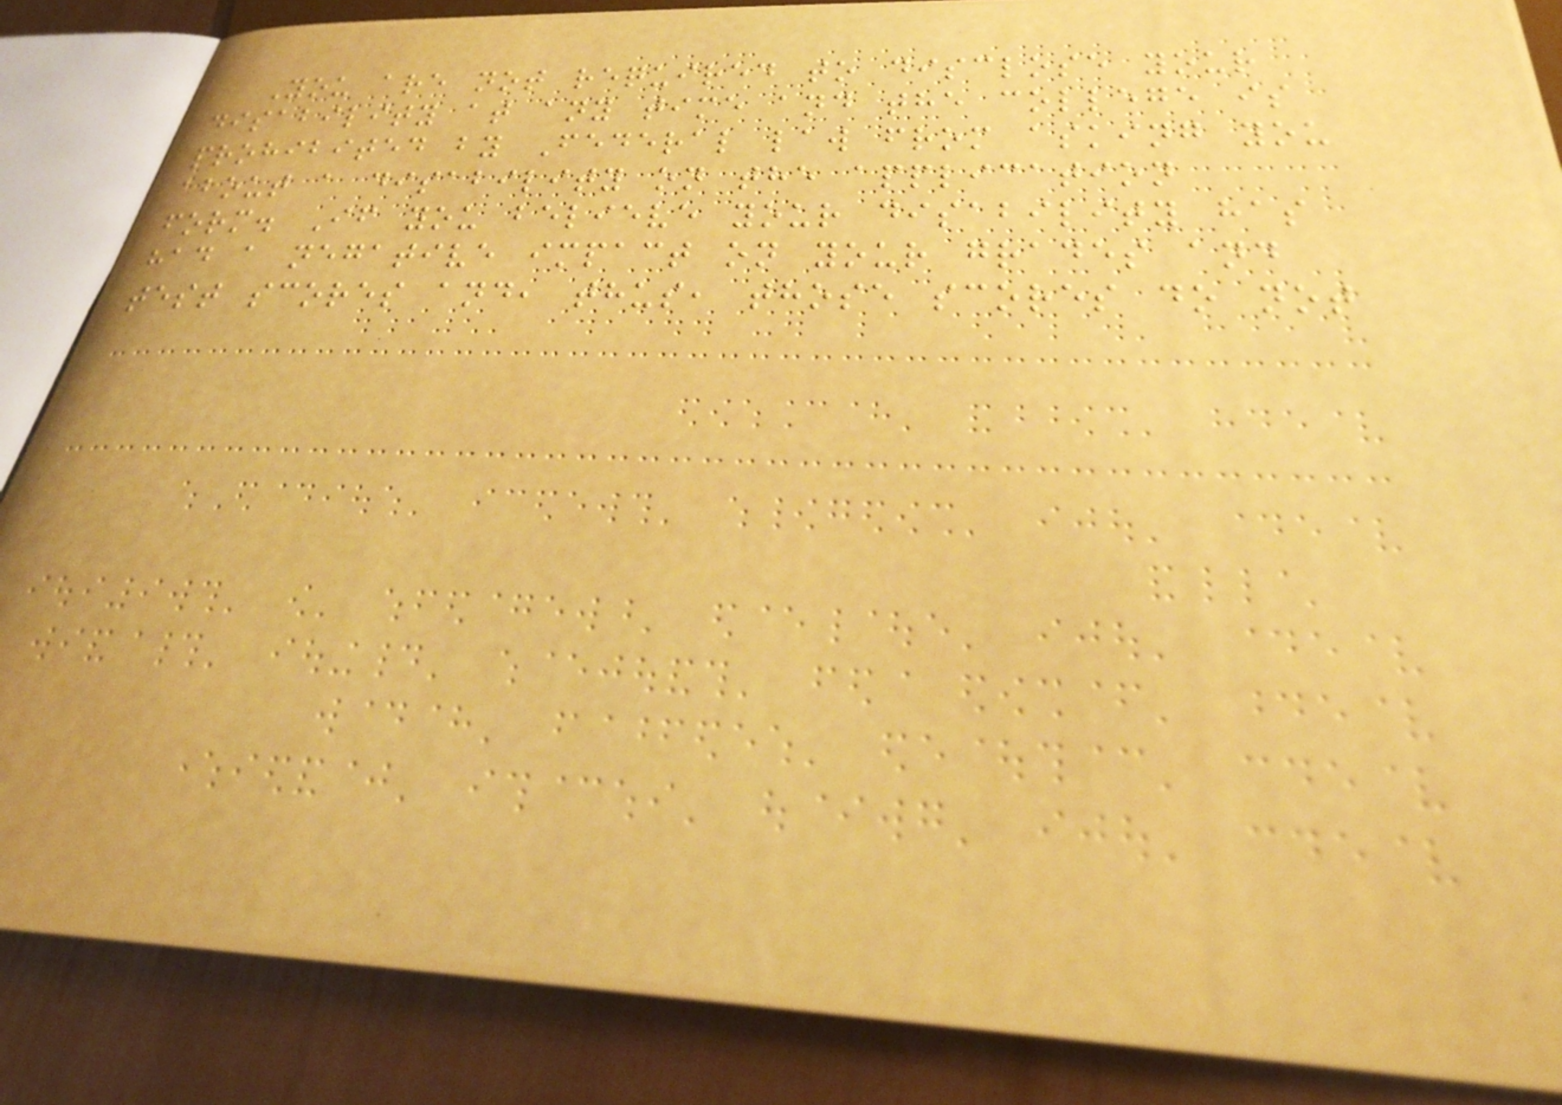You are not required to disclose your
disability at any time and the college is
prohibited by Federal law from asking you
about a disability on the application
form. If you believe your disability has
had a negative impact on your grades and
test scores and, thus, those scores do not
